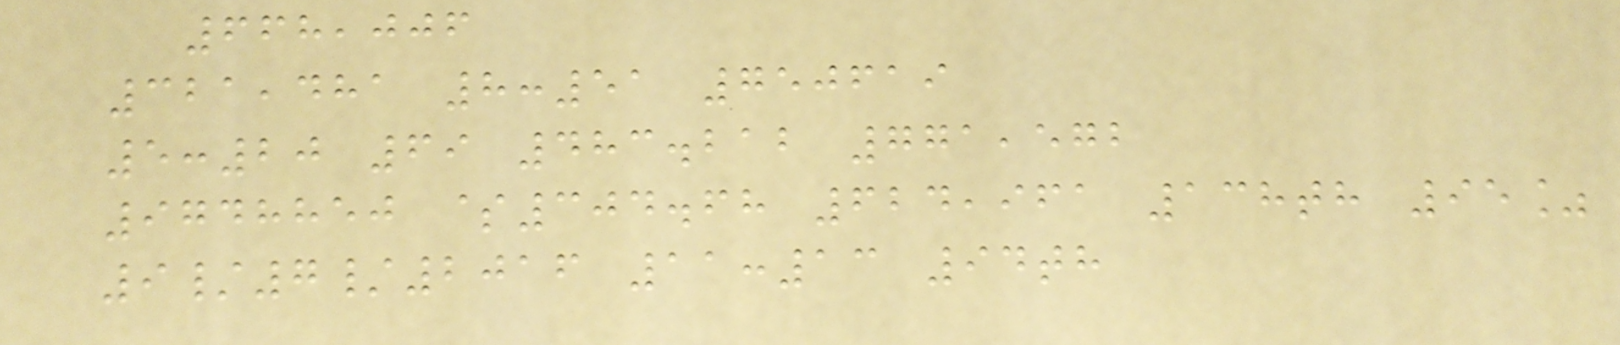668,006
321,481 8:51 750619
5:20 69 483.212 771,572
9748850 $304.68 624,961 138th 95%
9/7/2016 11:13 94th
